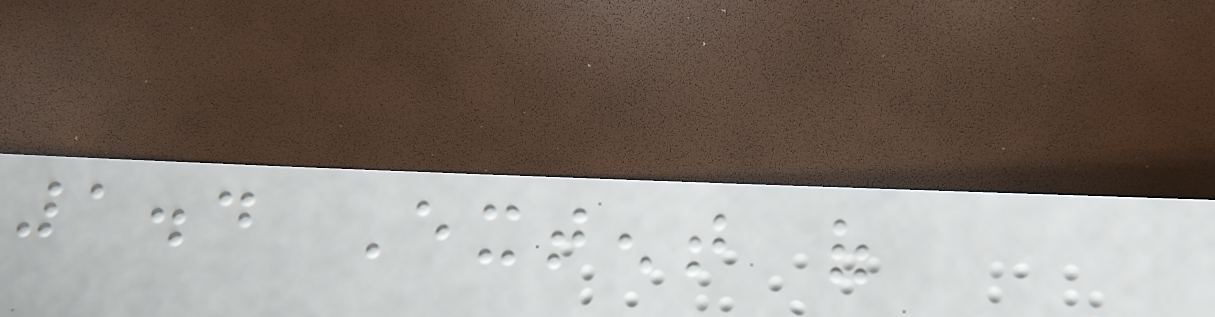1.4 Extent of
